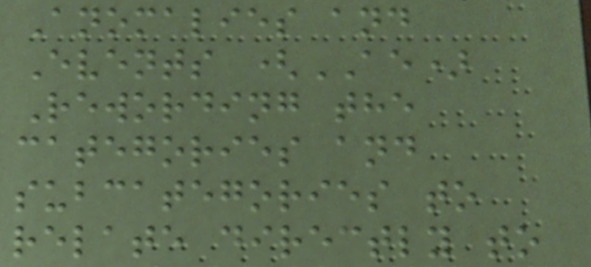Anomalies and
Events (AE)
Rewording the
categories and
subcategories to
relate directly to
